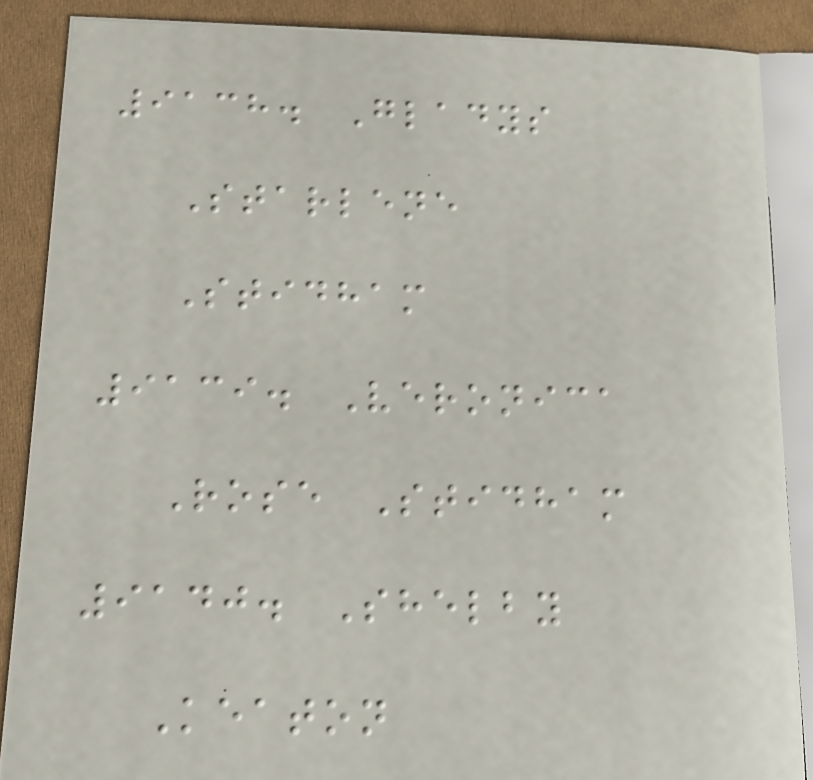9138. Gladys
Starlene
Stidham
9139. Veronica
Rose Stidham
9140. Shelby
Keaton
